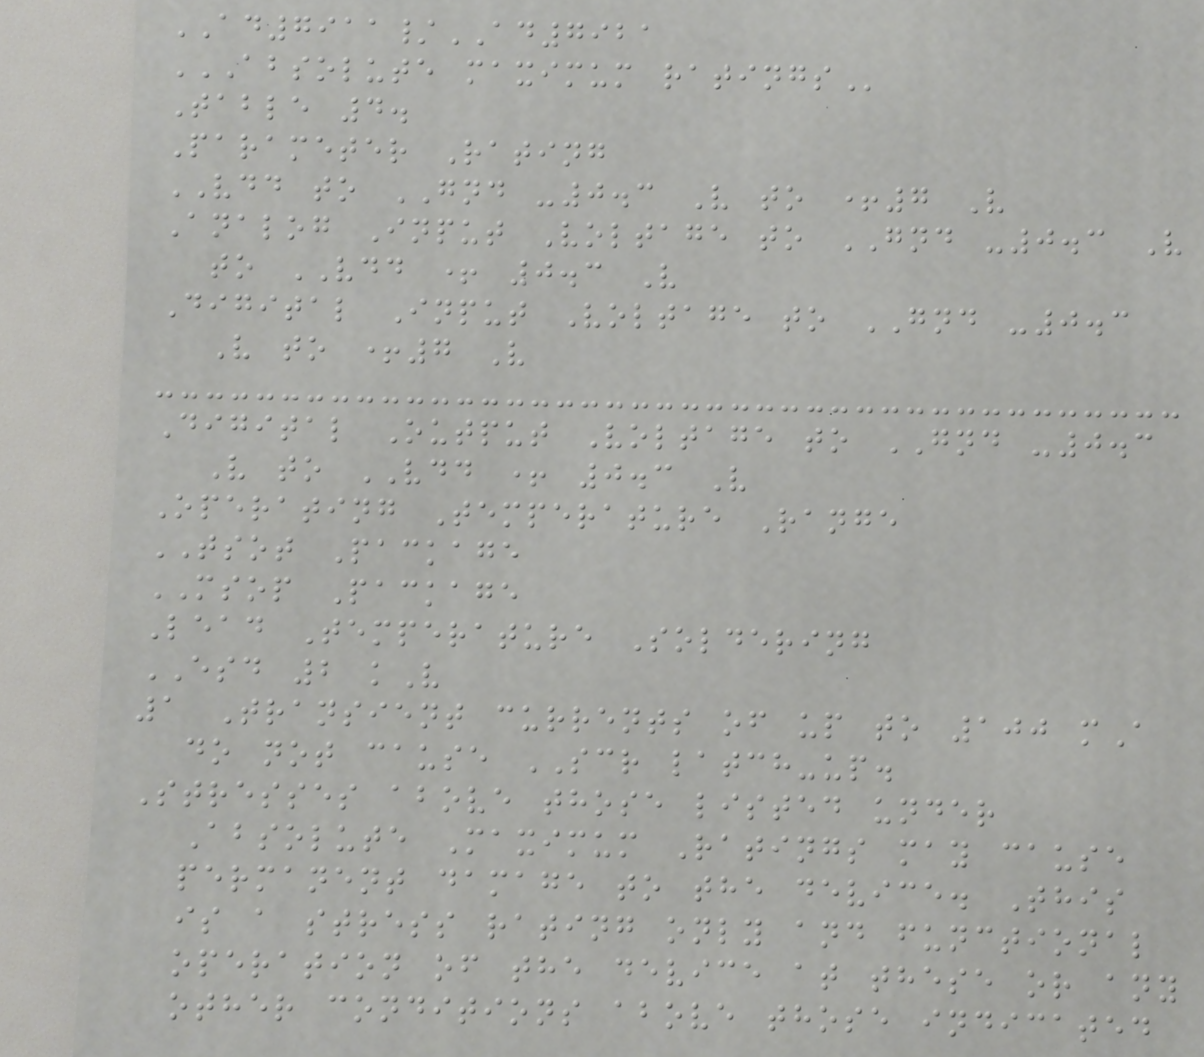AD7911/AD7921
ABSOLUTE MAXIMUM RATINGS
Table 4.
Parameter Rating
VDD to GND -0.3 V to +7 V
Analog Input Voltage to GND -0.3 V
to VDD + 0.3 V
Digital Input Voltage to GND -0.3
V to +7 V
Digital Output Voltage to GND -0.3
V to VDD + 0.3 V
Operating Temperature Range
TSOT Package
MSOP Package
Lead Temperature Soldering
ESD 2 kV
1 Transient currents of up to 100 mA
do not cause SCR latch-up.
Stresses above those listed under
Absolute Maximum Ratings may cause
permanent damage to the device. This
is a stress rating only and functional
operation of the device at these or any
other conditions above those indicated
